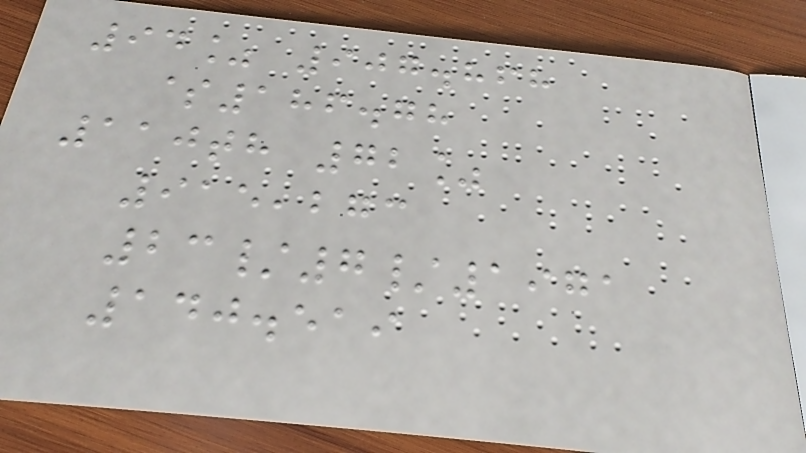94% 907.868
$186.78
110th 72%
915,273
23/7/1971
140.519
